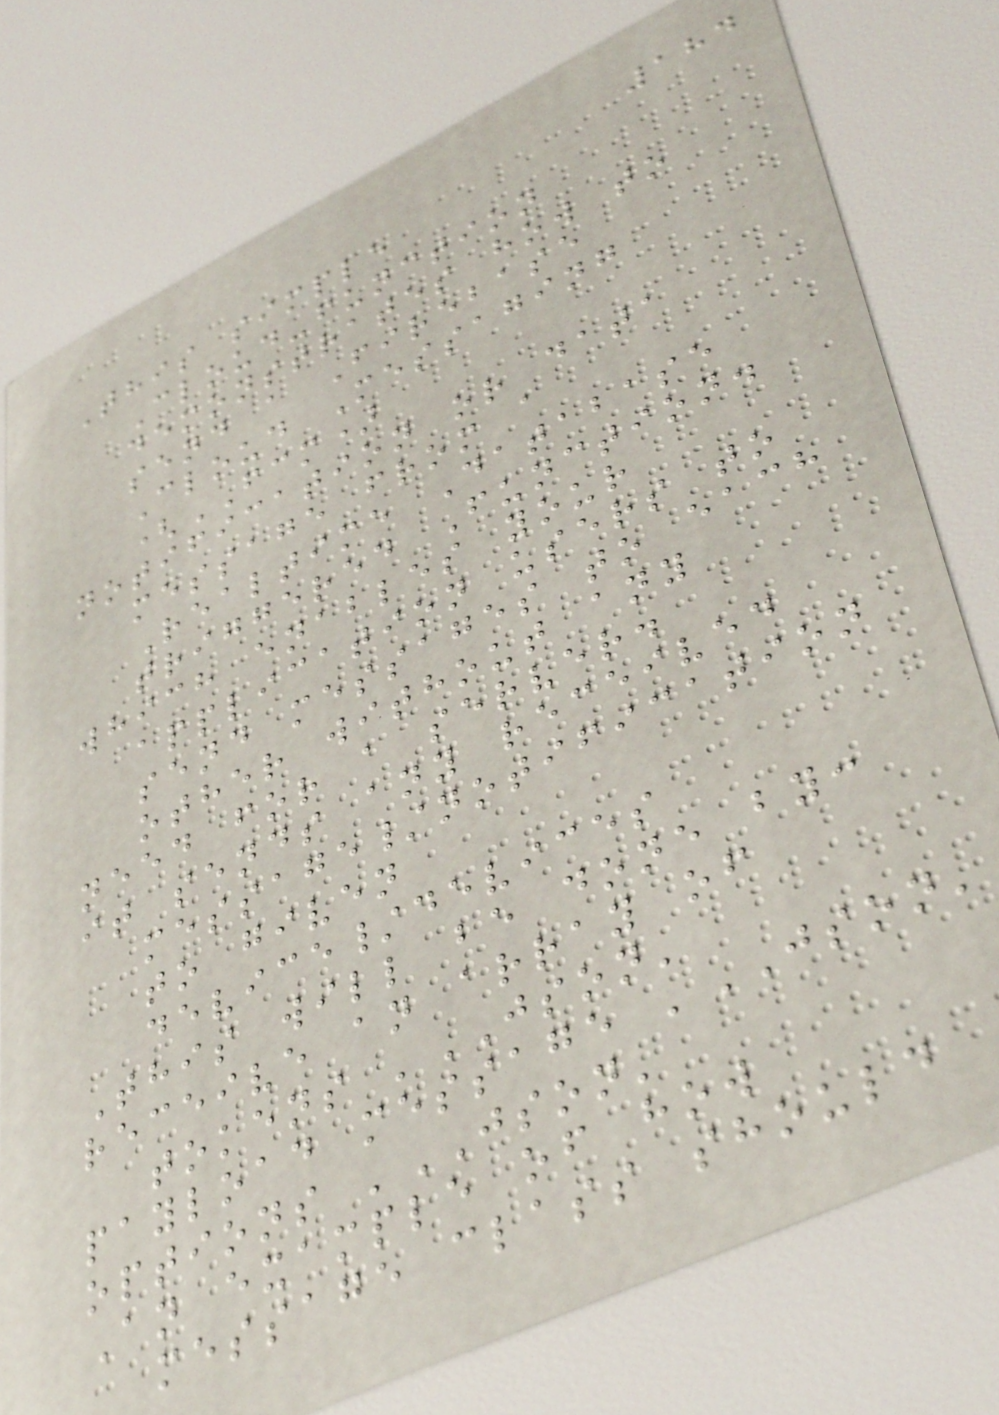184
This simple
Cloud-function
demonstrates how to
send a Firebase
Cloud Messaging
(FCM)
notification or data
message from a
Realtime Database
triggered Function.
which enables your
application users to
send messages to each
other without any
need for a server.
it sends any received
message/notification
to given
device/devices
This will be done by:
receive an array of
tokens 'JSON'
payload message 'JSON'
options 'JSON'
An example of how
message class should
